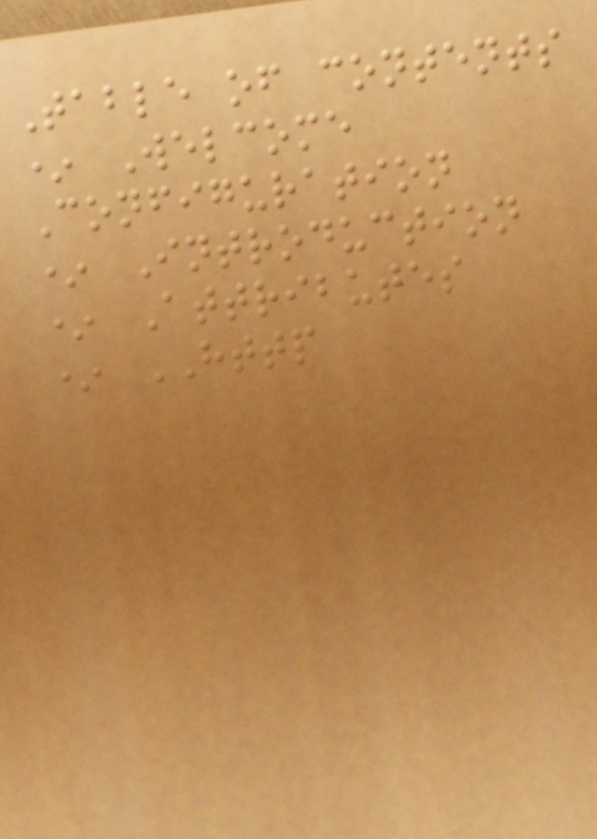Table of contents
* Welcome
Configuration
* Introduction
* Attributes
* HTTP
